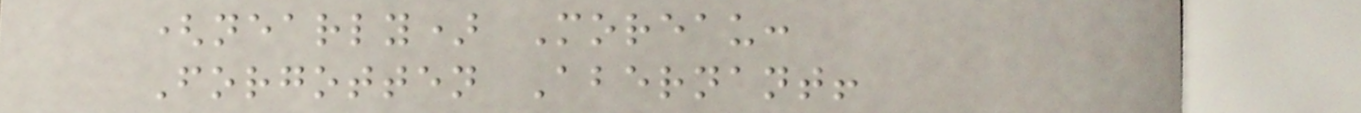(nearly) Moreau:
Forgotten Abernant!
